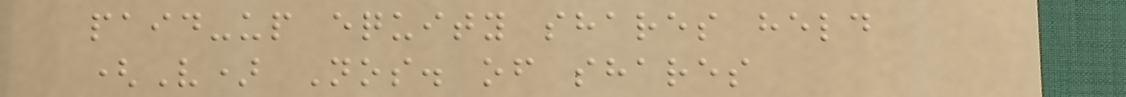paid-up equity shares held
(V) Nos. of shares
